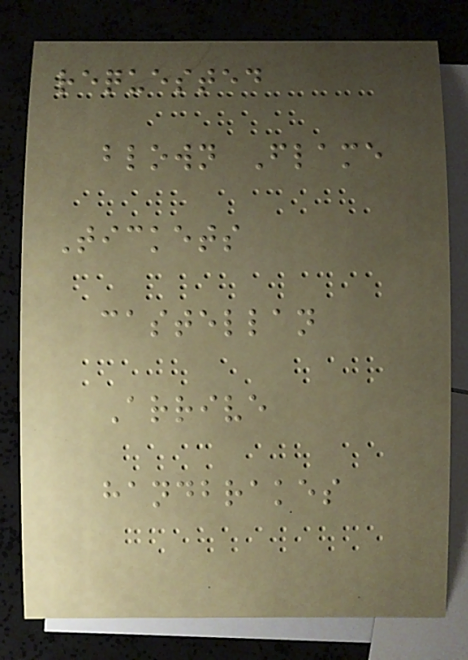requested
blown Flame
Tickets
castellan
Arrive
handbrakes
